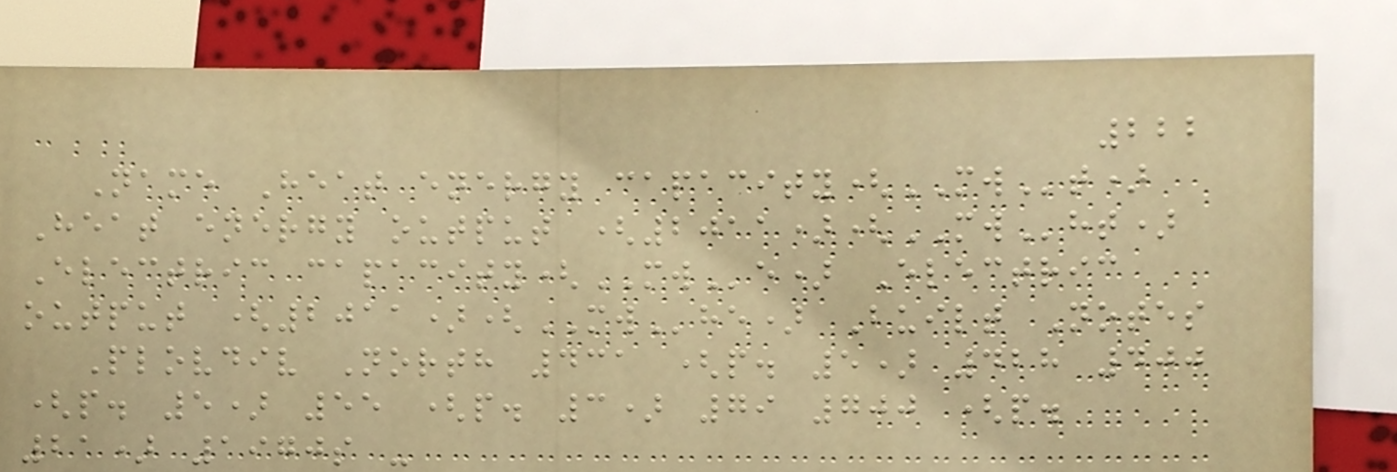222
Name Heat energy capacity(MWt)
Heat energy output (2011)(MWht)
Electric capacity(MWe) Electric
output (2011)(MWhe) Built Notes
Plovdiv North 431 (p. 5) 428 400
(p. 5) 55 (p. 3) 79 700 (p.
21) 1970s -
